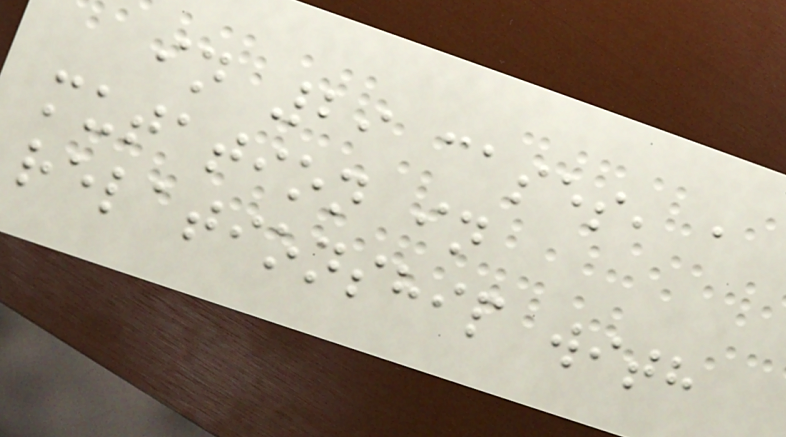in 29 cases, a
mutation in
relationship with
